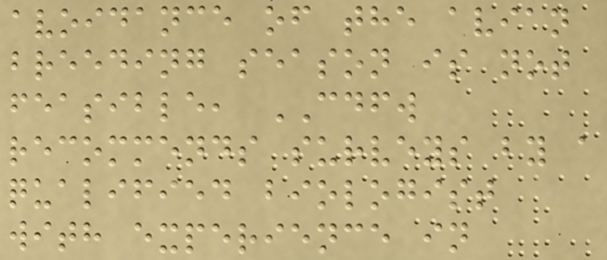avoidance of the avian
breeding season is not
feasible, CDFW
recommends surveys by a
qualified biologist
with experience in
